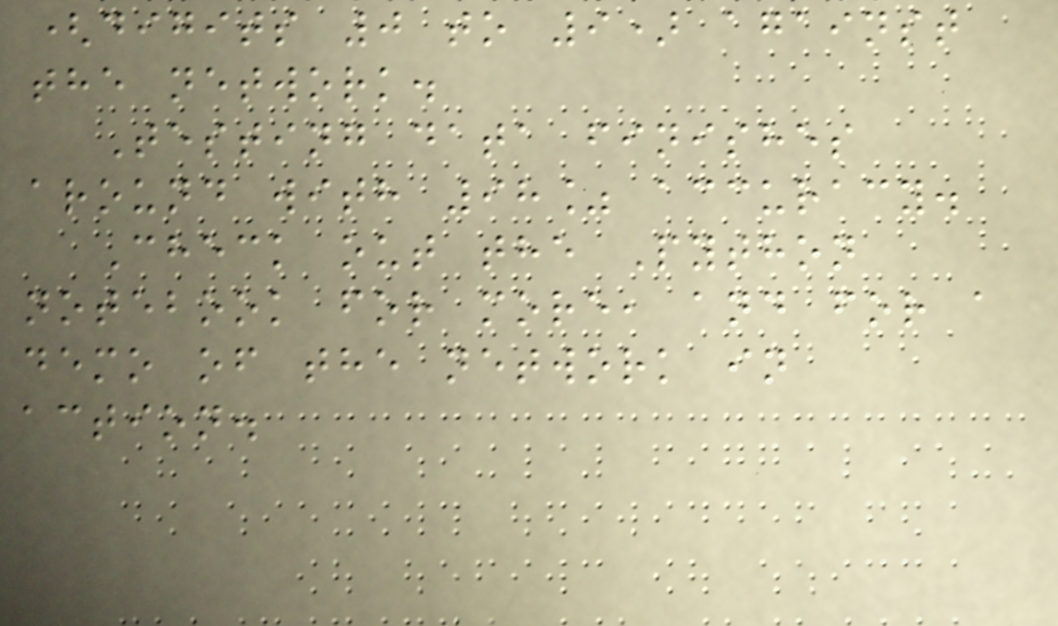(digits 0 to 9) against
the network.
Testing data finishes
around with 98% accuracy.
Check out the Python
notebook for more, and for a
demo of the network in
action.
